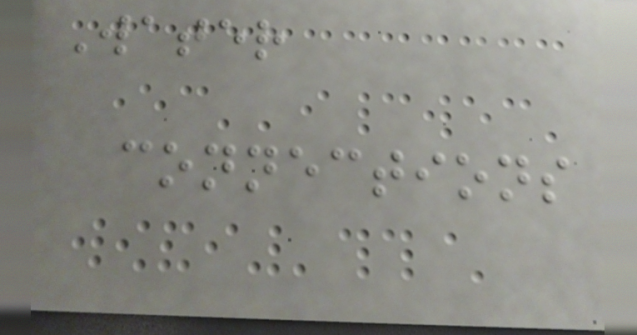Water
connections
